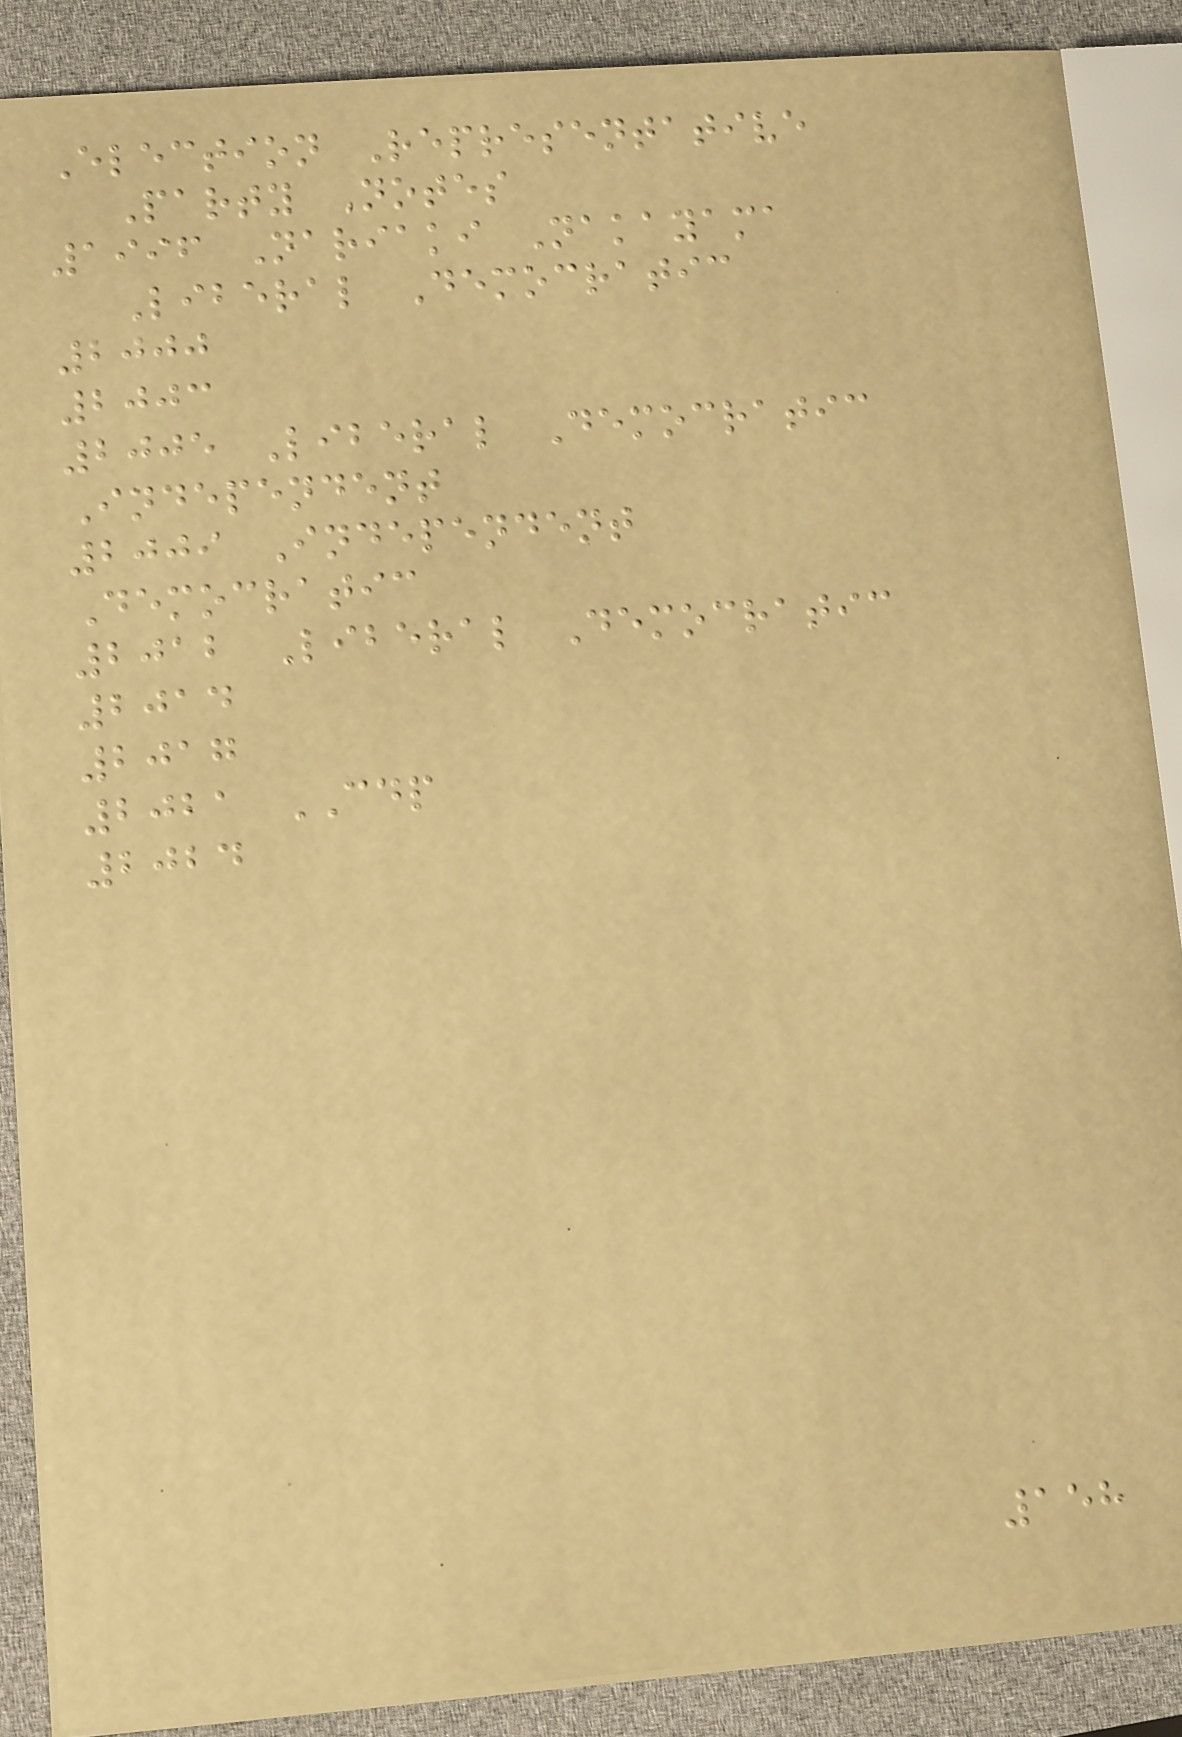Election Representative
Party Notes
1996 Nariaki Nakayama
Liberal Democratic
2000
2003
2005 Liberal Democratic
Independent
2009 Independent
Democratic
2012 Liberal Democratic
2014
2017
2021 CDP
2024
158
